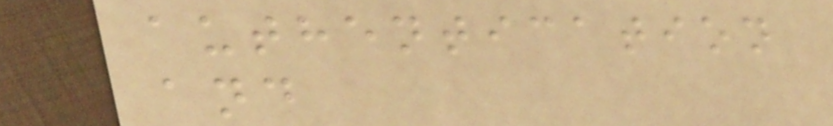authentication
and
